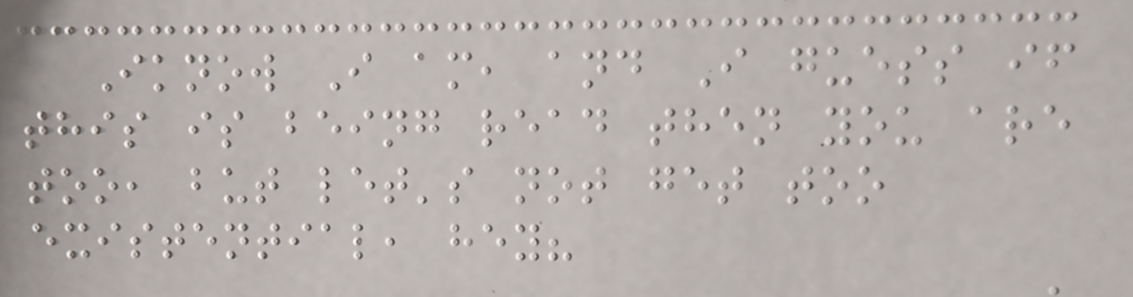Iknow I am, and I guess if
this is being read then you are
too, but let's not get too
existential, hey?
